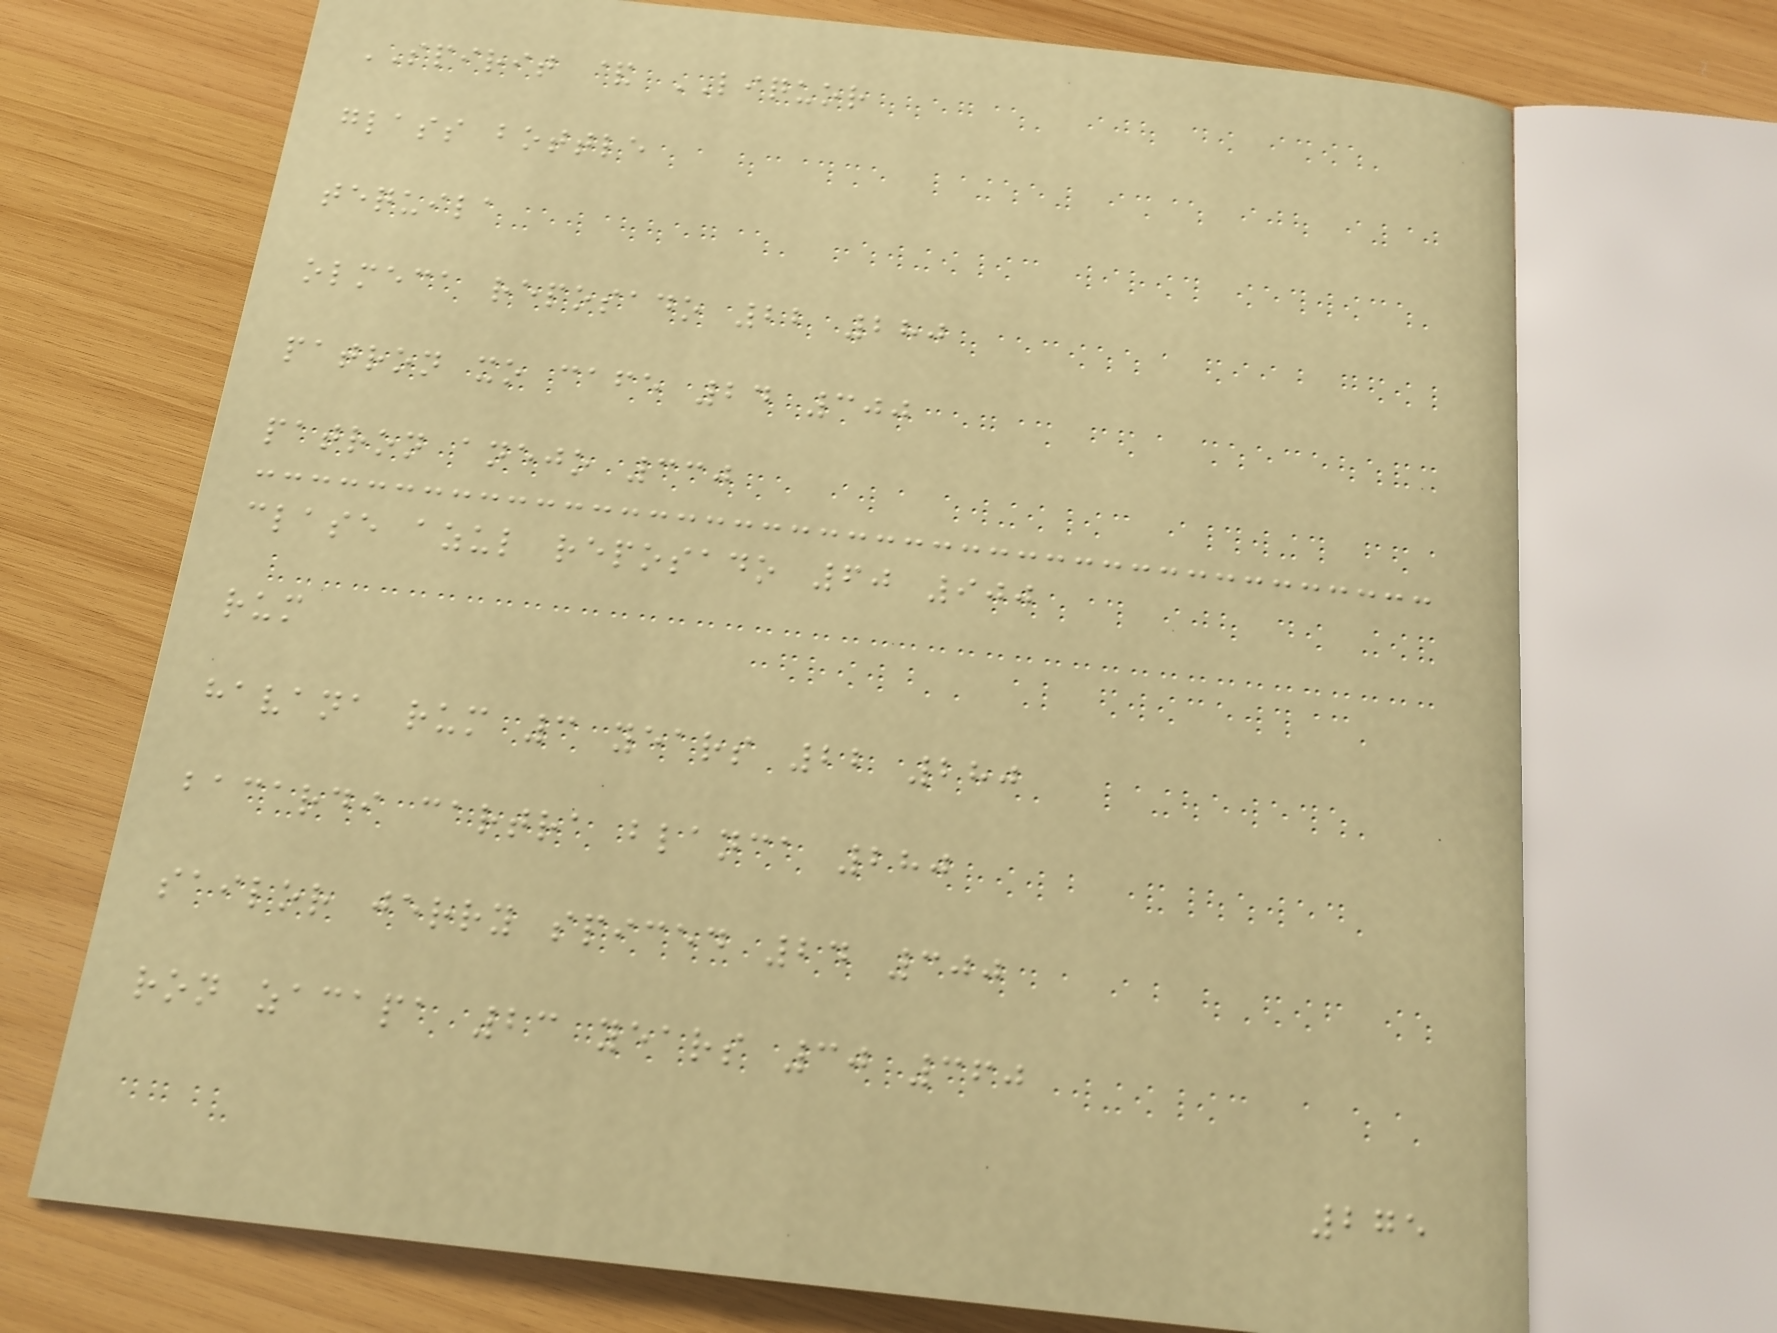SPIRIT & LIQUOR
glass bottle
tequila
olmeca reposado 22 280
patron xo cafe 24 300
patron anejo 330
clase azul reposado 60 900
rum
havana rum 3 years 22 280
bacardi cartra blanca 280
sailor jerry spiced 24 300
ron zacapa 23 years 30 360
275
